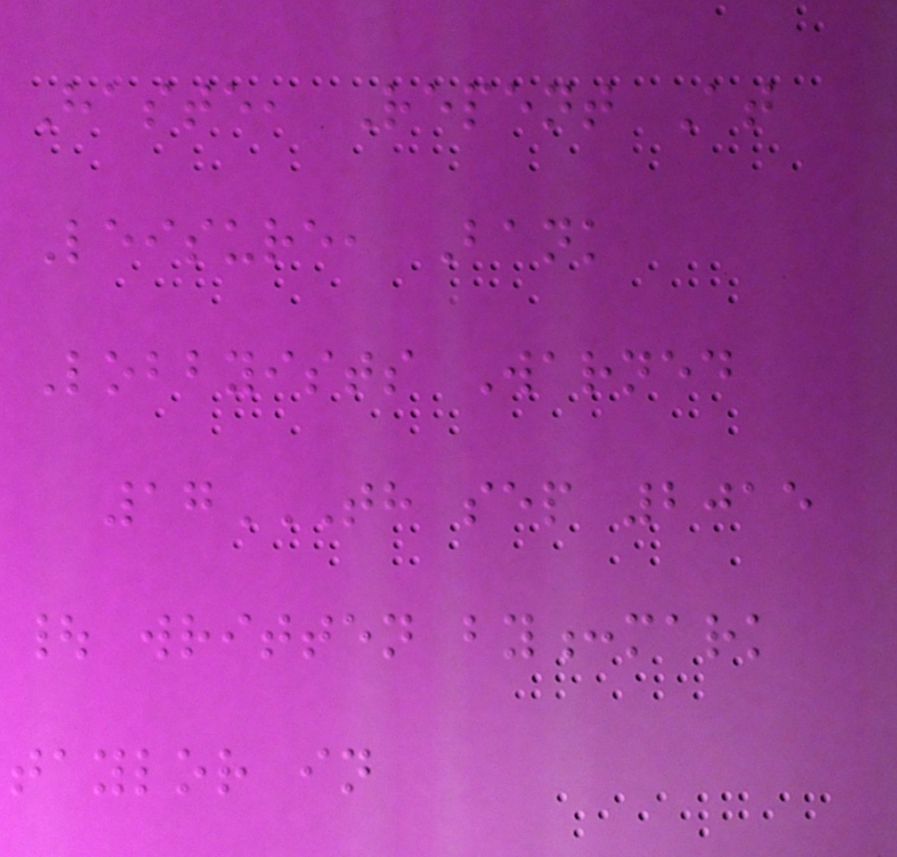Haste, Repent At
Leisure, Bank
Lobbyists Warned
17TH SEP 2015
| WRITTEN BY:MARK
TAYLOR IN
